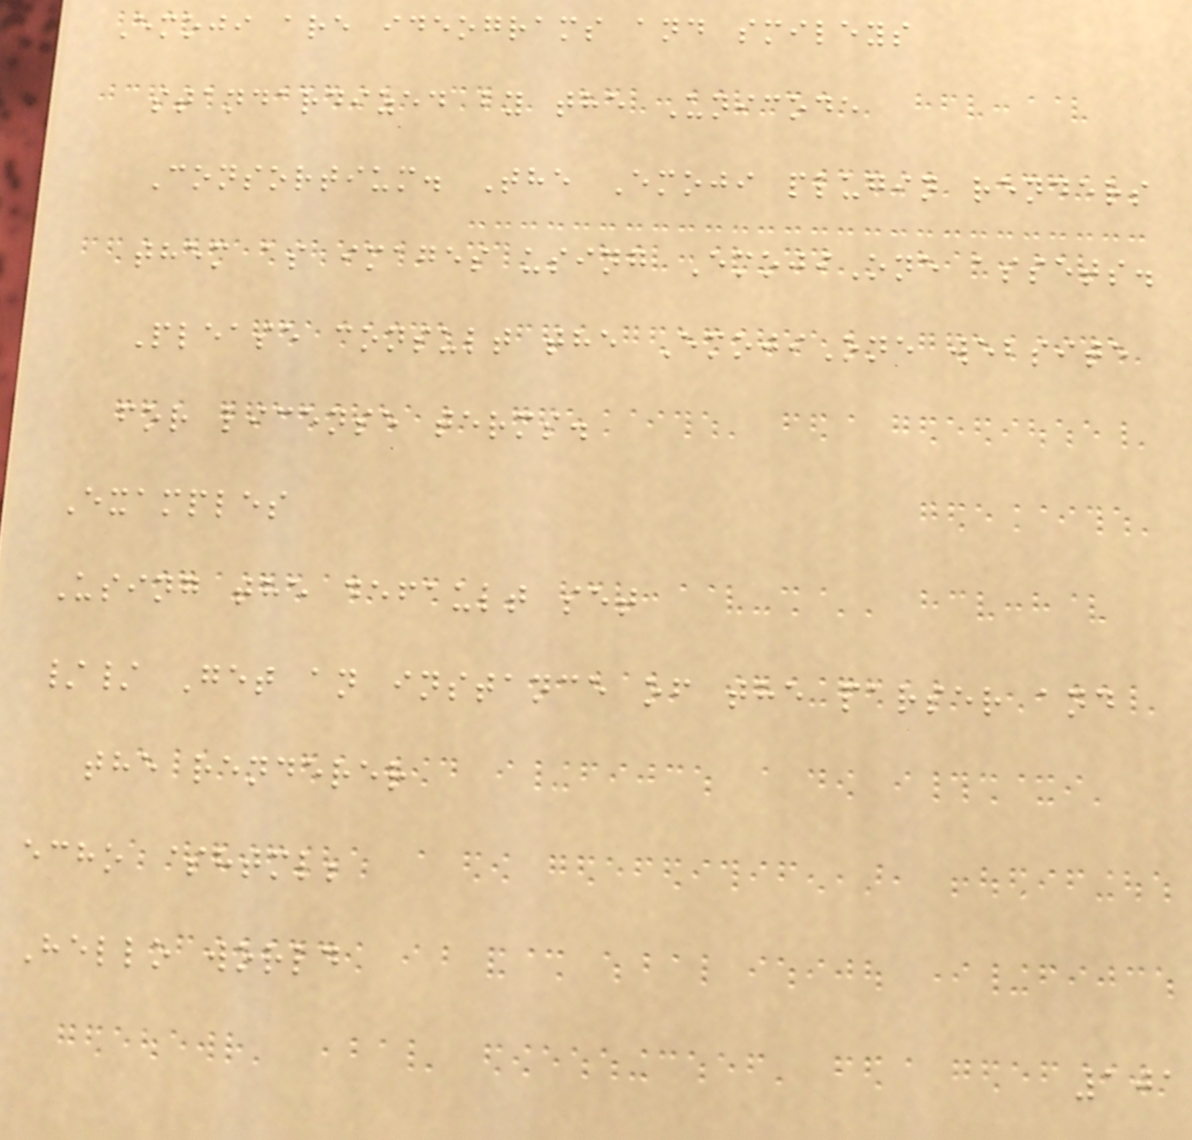Emoji are ideograms and smileys
standardized by the Unicode
Consortium. The Emoji plugin renders
them as images using EmojiOne assets.
Please consult the EmojiOne website
for license terms.
Examples
Using the default set
// Get an instance of the parser and
the renderer
echo $html;
Hello world
101
